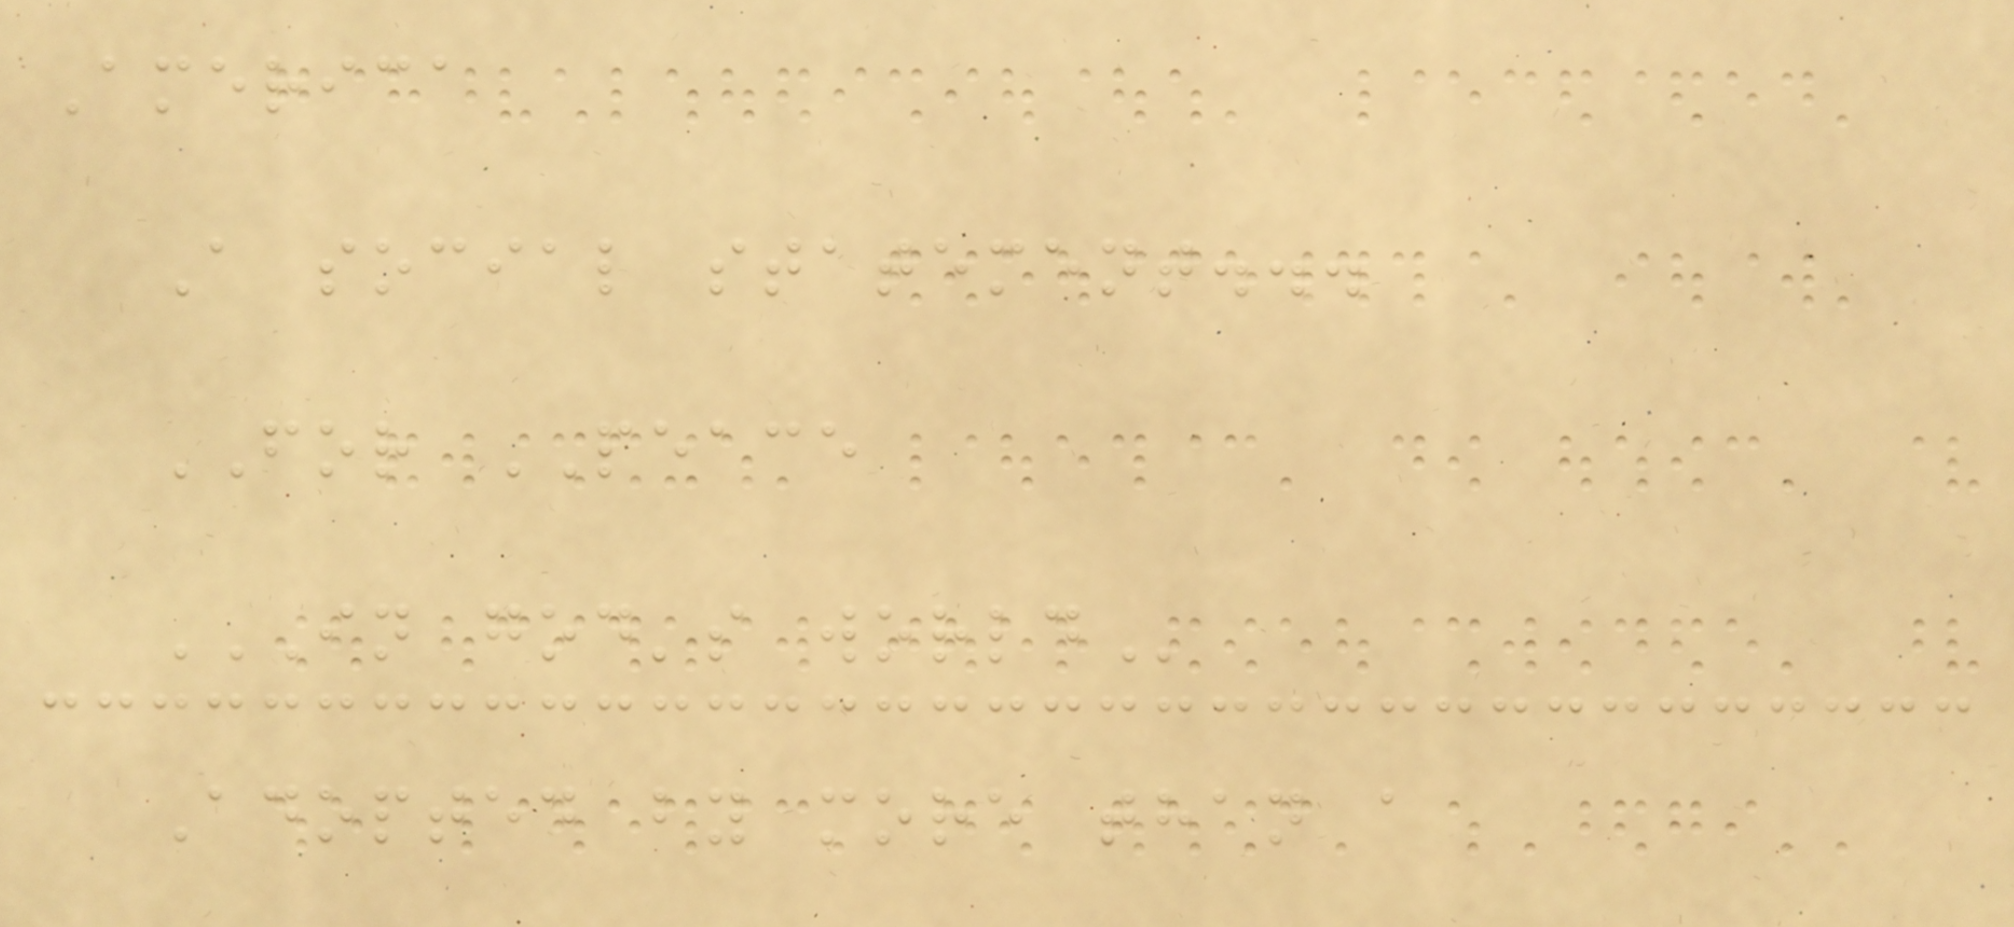America
A social statement...
FOR PEACE
IN GOD'S WORLD
Adopted by more than a
